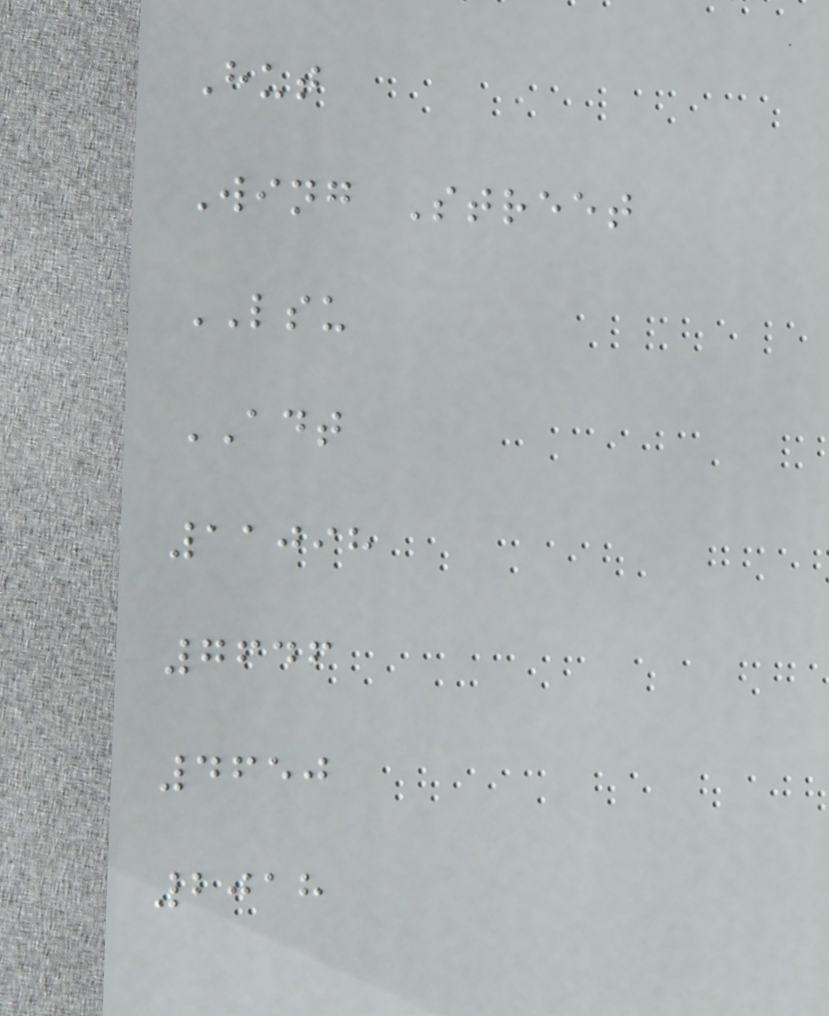Hut
Wing Street
LSU
ADT
11098
7646
4650
2018
